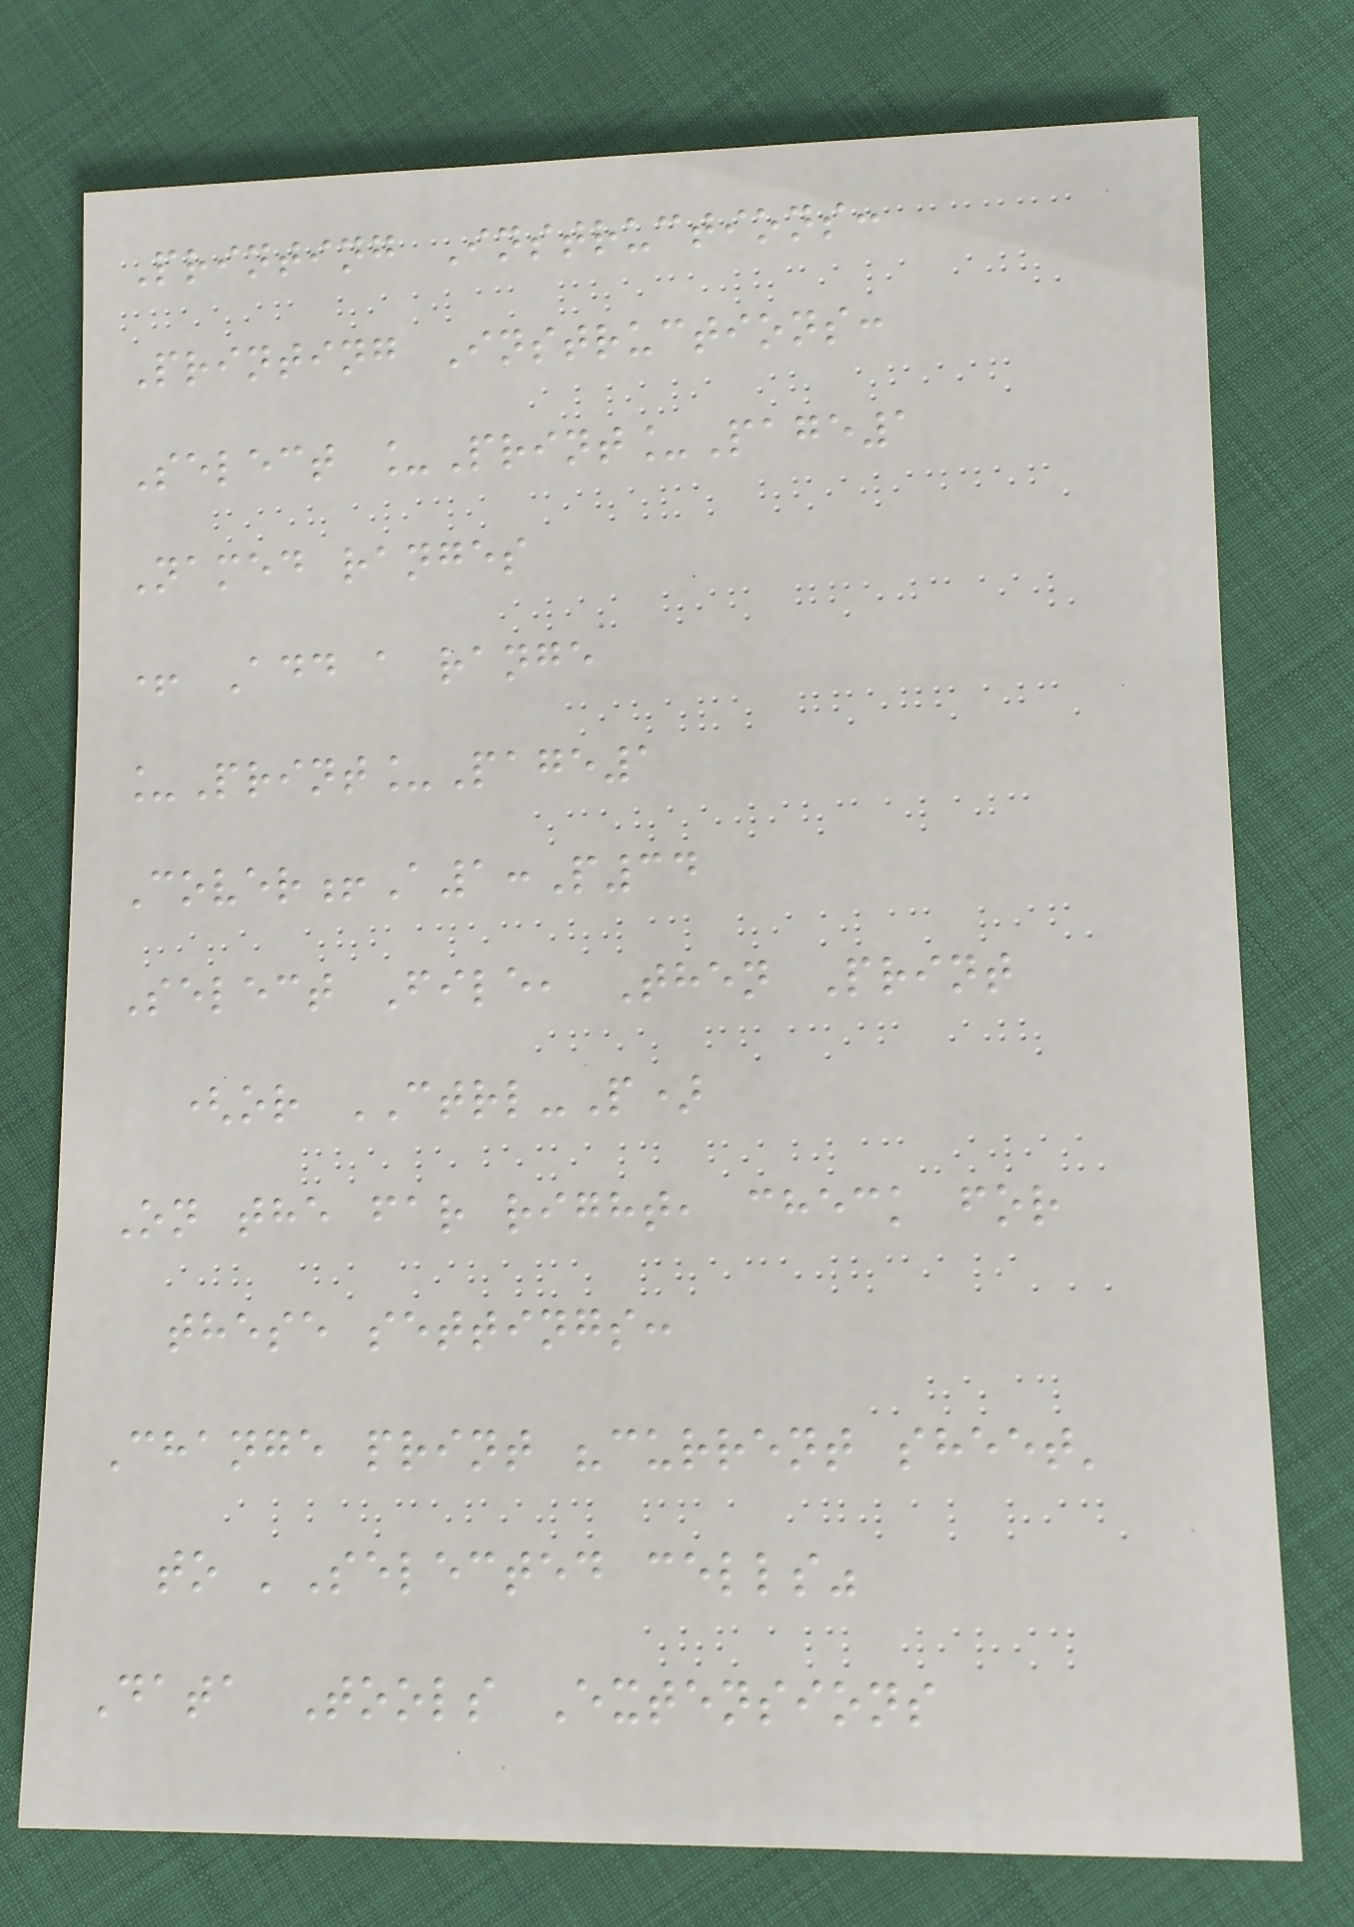Printing Instructions:
Printing Instructions:
Select _Print_Page1
Named ranges
+ Add a range
_Print_Page1
Cover!A1:P34
Select File, Then Print
(or CTRL-P)
On the far right, check for
these settings:
Change print "current sheet'
to 'Selected cells"
Data Tools Extensions
